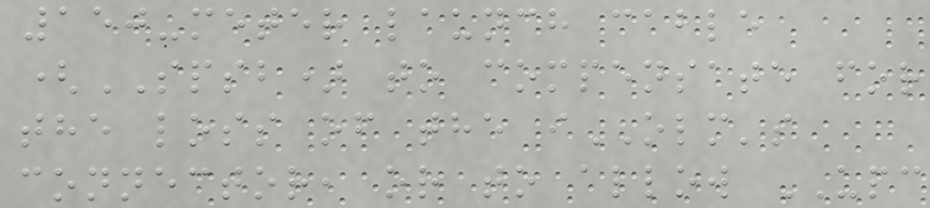150-meter launch cable
(SPSB) to compensate for
the loss of the iOLM's
connector, or to allow UPC
